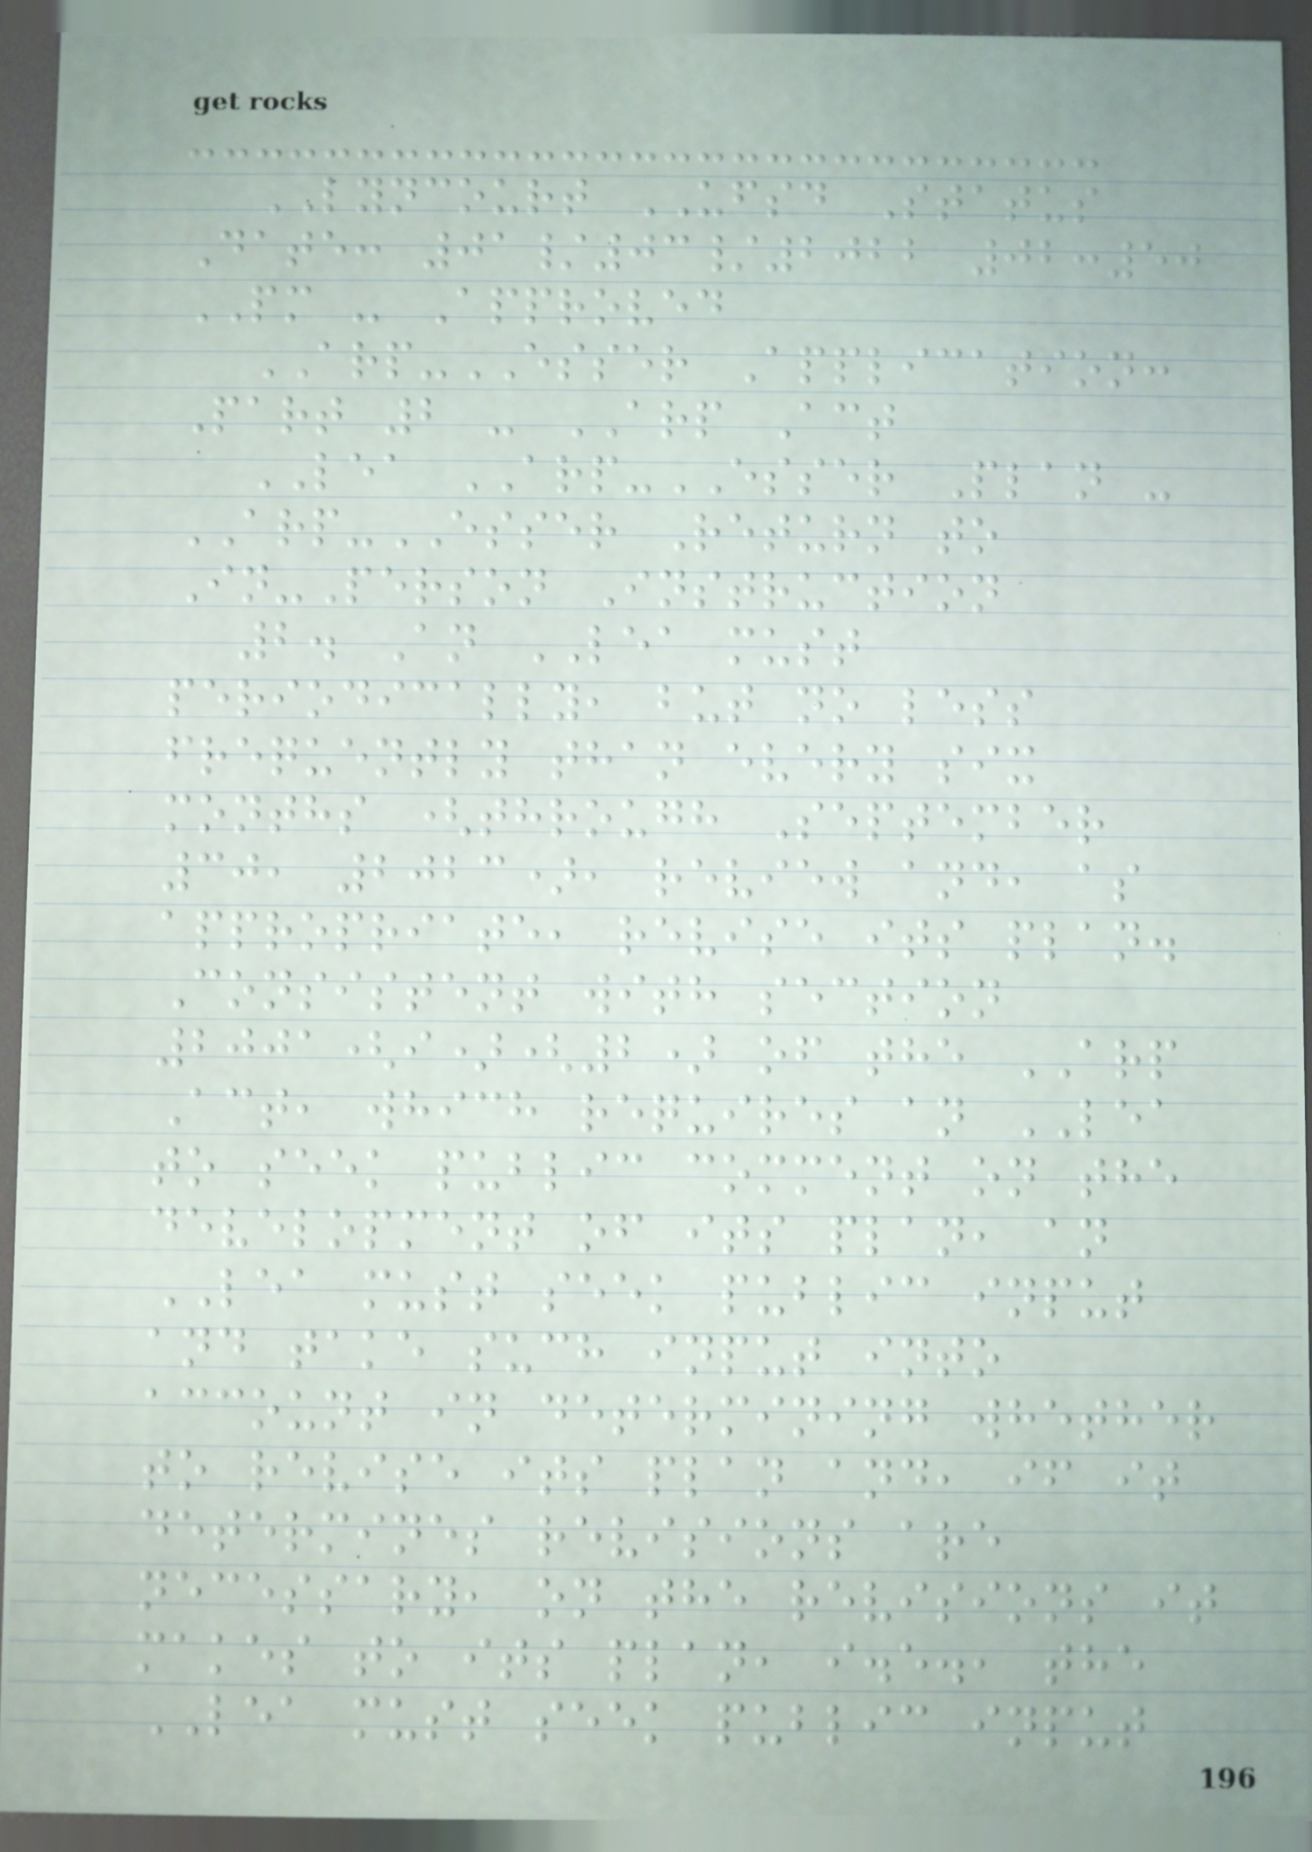LYNCOURT UFSD Status
Date: 01/03/2022 02:50
PM - Approved
ARP-ESSER Application:
Part 2 - ARP Act
LEA ARP-ESSER Plan -
ARP-ESSER Return to
In-Person Instruction
2. An LEA must
periodically, but no less
frequently than every six
months (through September
30, 2023), review and, as
appropriate, revise its plan.
Consistent with section
2001(i)(2) of the ARP
Act, which requires an LEA
to seek public comment on the
development of its plan, an
LEA must seek public input
and take such input into
account in determining whether
to revise its plan and, if it
determines revisions are
necessary, on the revisions it
makes to its plan, i.e., the
LEA must seek public input
